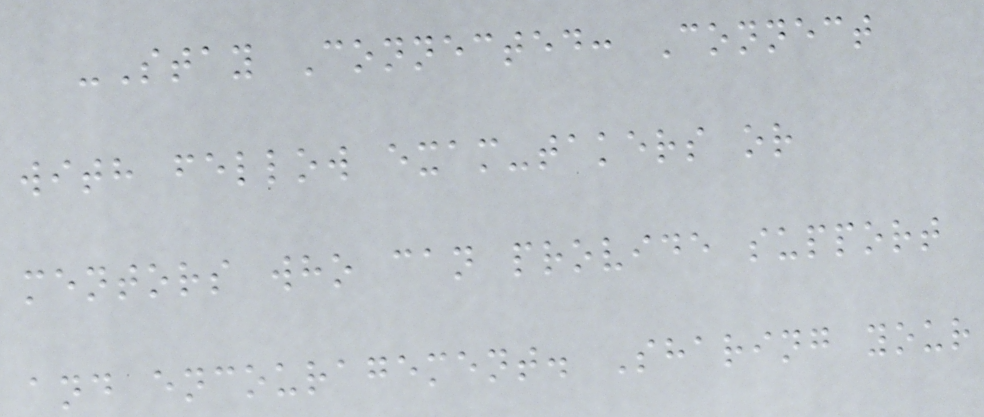-Stay Connected: Connect
with fellow exam-takers or
mentors who can provide support
and encouragement. Sharing your
